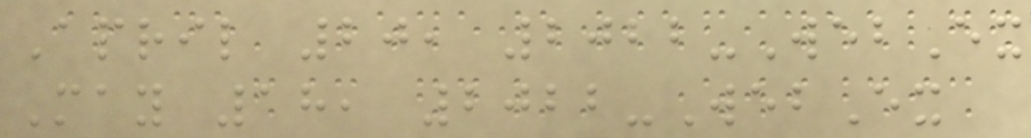April 20, 2022-WebEx
May 18, 2022-WebEx
